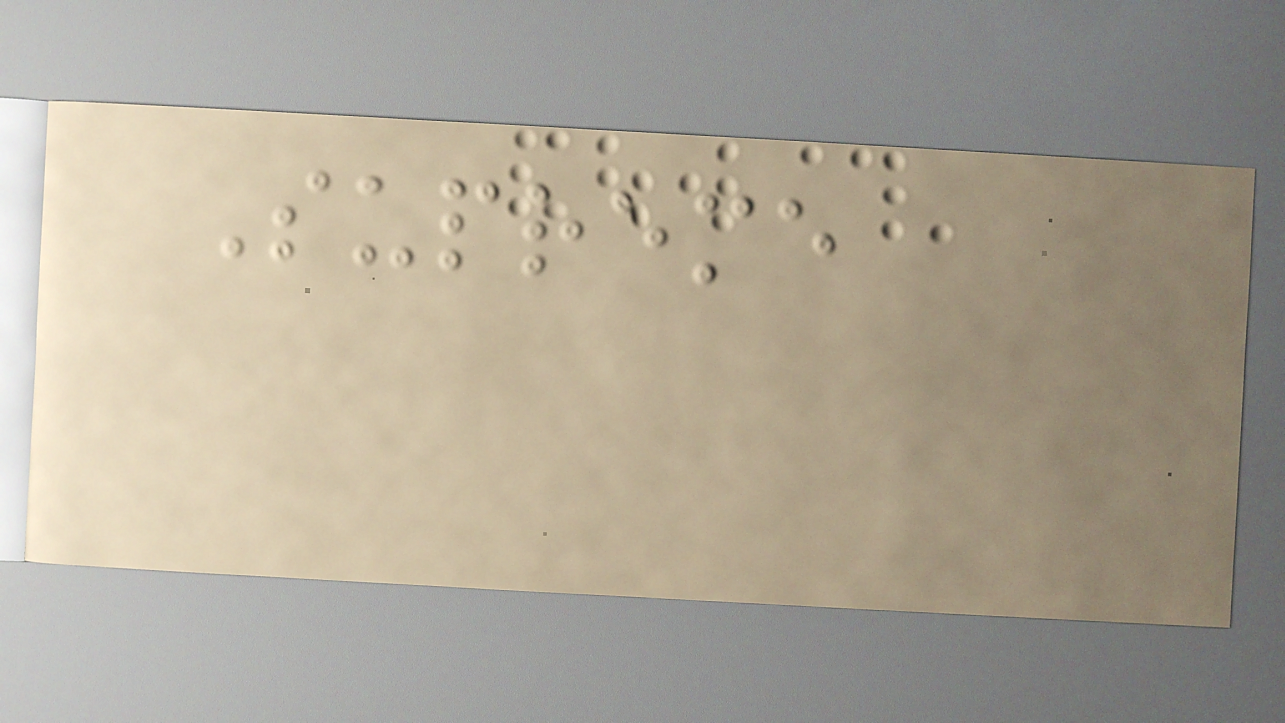Supreme
